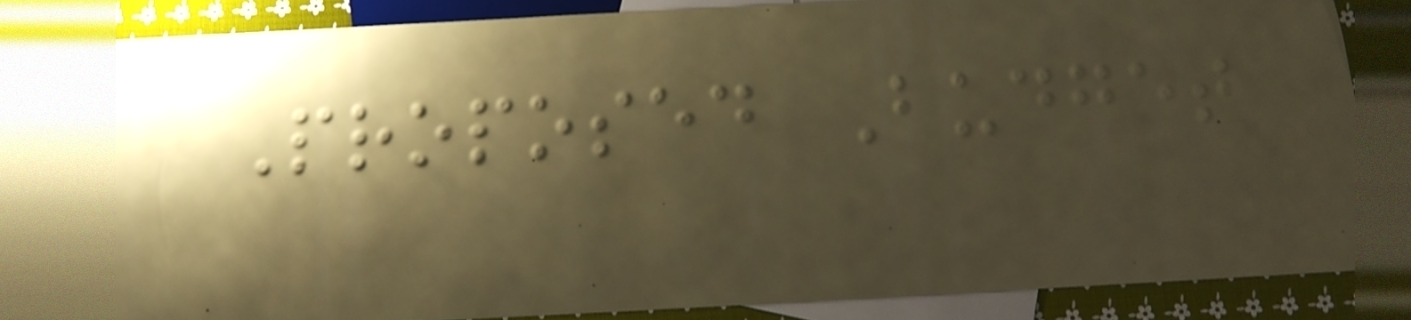Proposed Budget
